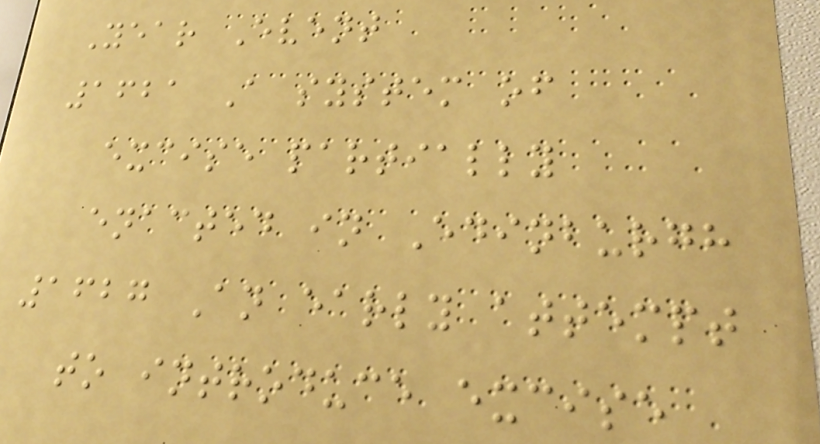Year Event
1621 A system of
excise partially
enacted in Edinburgh
1627 An early attempt
to introduce excise
